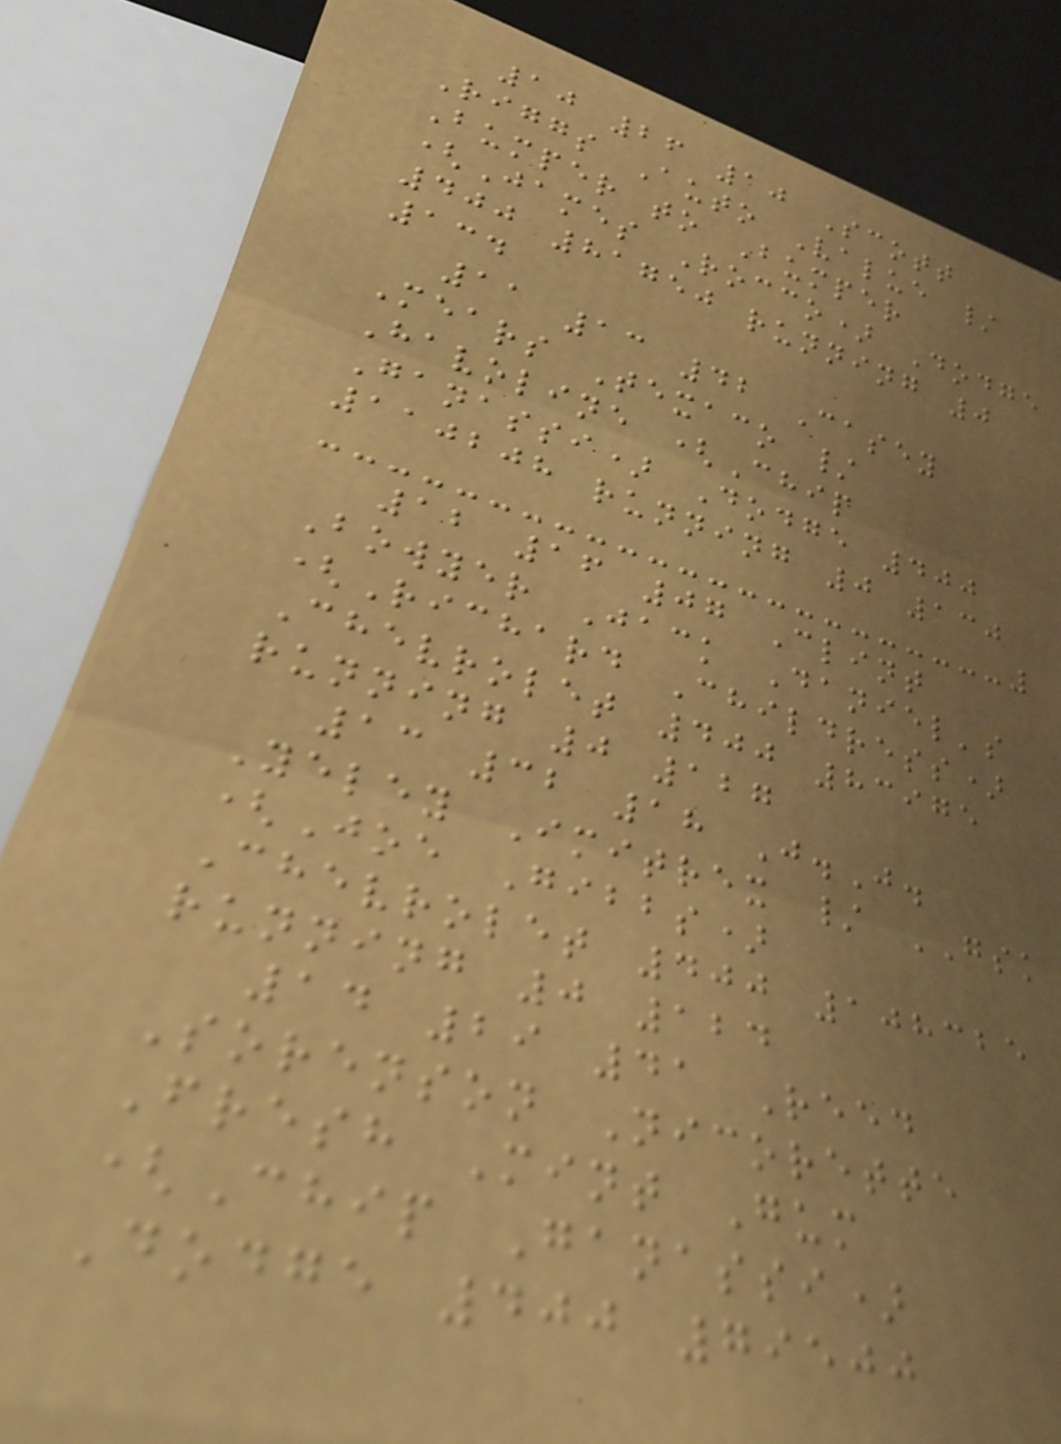10 26 10 Scott
Riggs Auto Value /
Bumper to Bumper
(James Rocco) Dodge
400 81750 running 0
134
11 13 42 Casey
Mears Texaco /
Havoline (Chip
Ganassi) Dodge 400
110208 running 0 130
12 16 07 Clint
Bowyer Jack Daniel's
(Richard Childress)
Chevrolet 400 83975
running 0 127
13 32 18 J.J.
Yeley Imitrex / GSK
(Joe Gibbs)
Chevrolet 400 108325
running 0 124
14 29 41 Reed
Sorenson Nicorette
Fresh Mint Gum
(Chip Ganassi)
Dodge 400 79500
